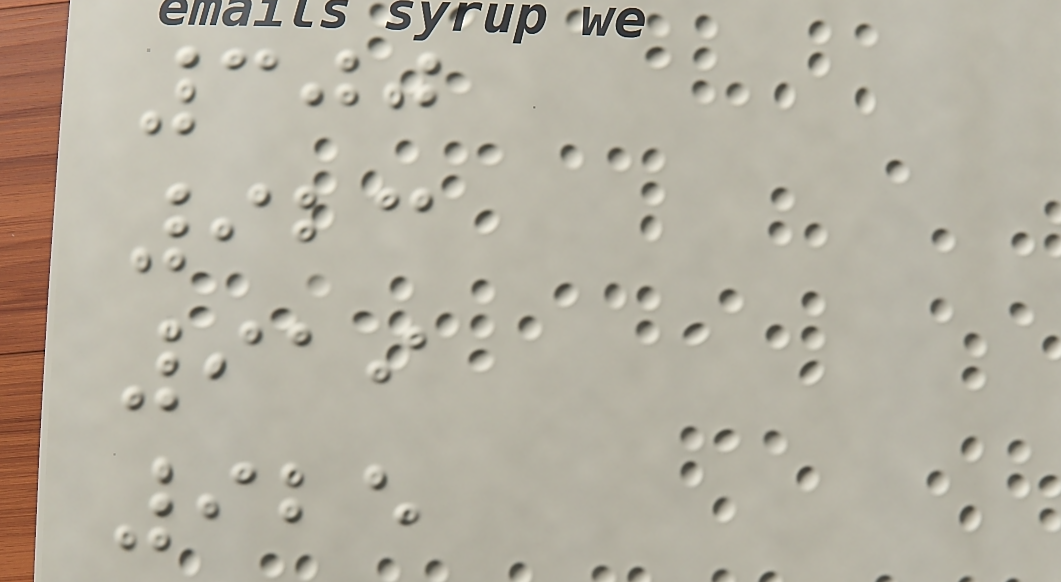300
923
919
925
